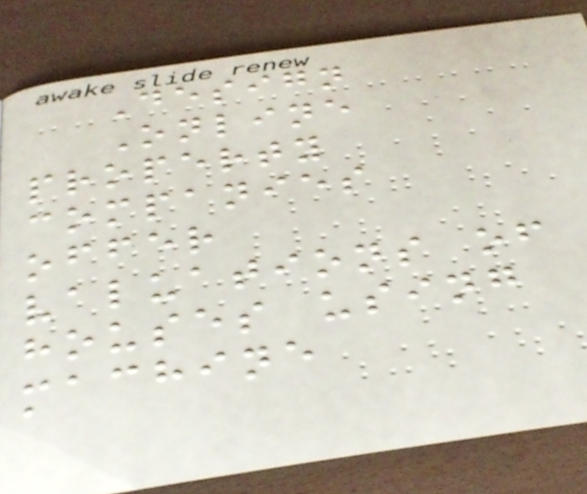Design
Online
property
companies
offer
valuations of
houses using
machine
